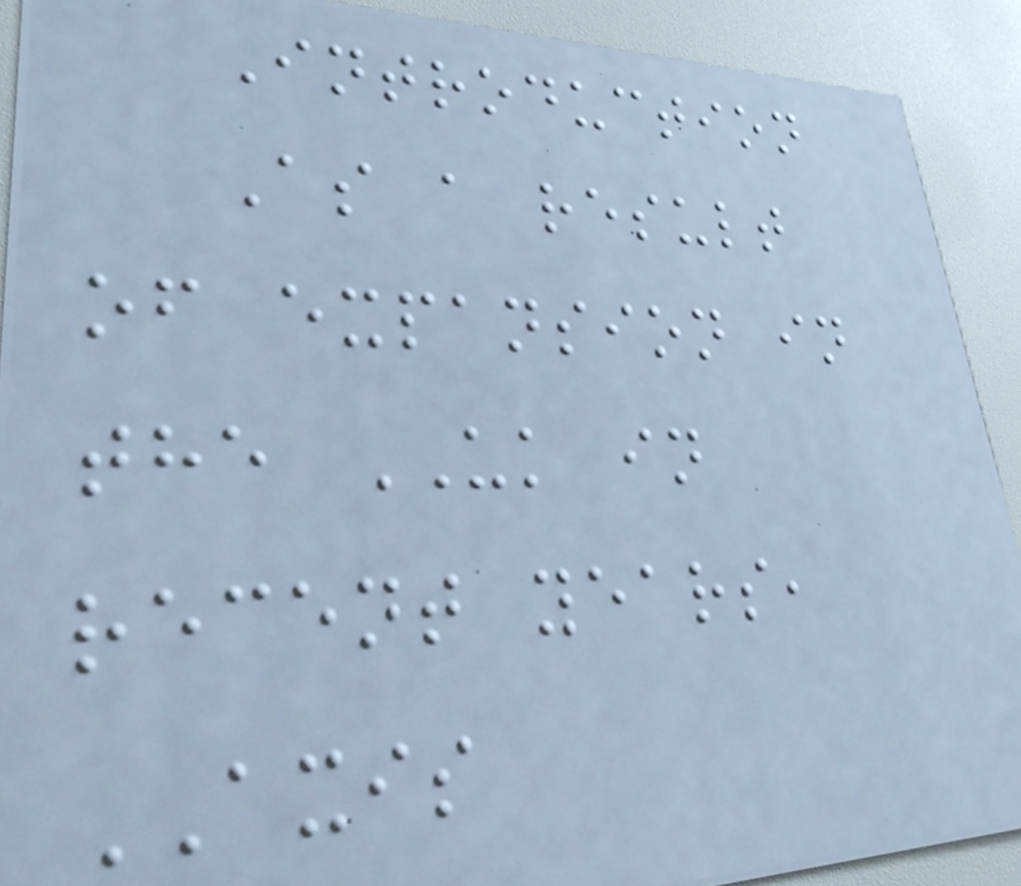Introduction
As a result
of expansion in
the UK in
recent years,
AXIS
